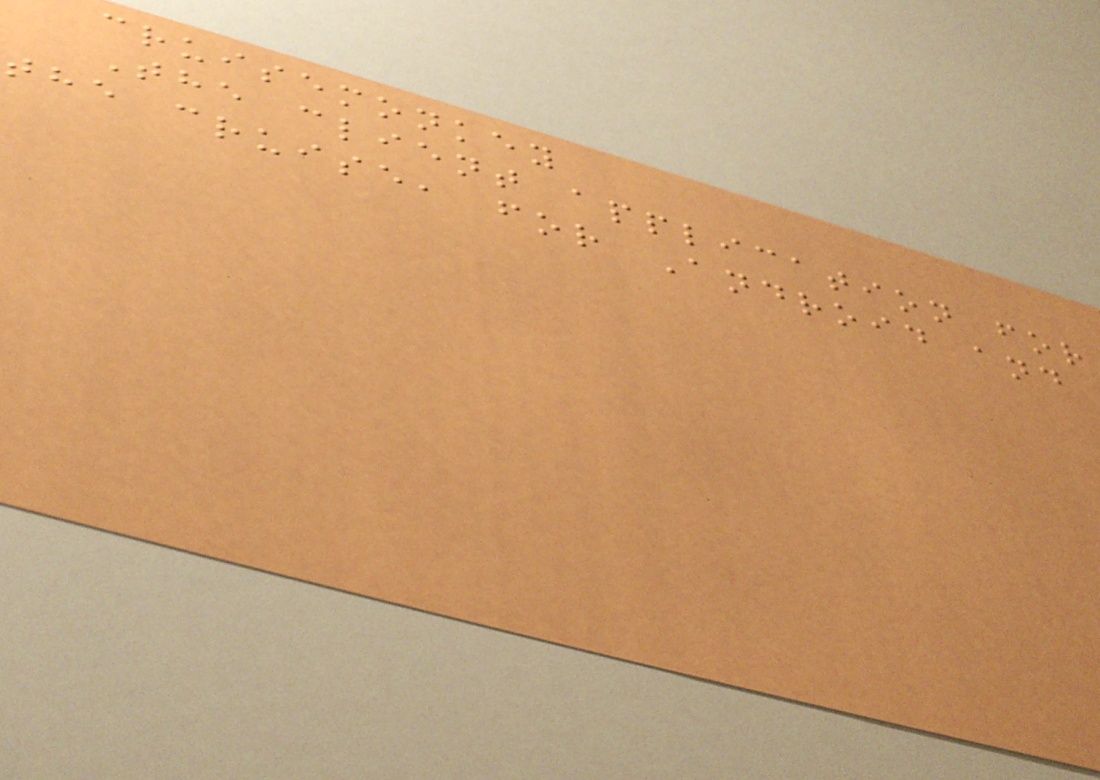cruisemonkey
The client application for
the cruise, for Android and
